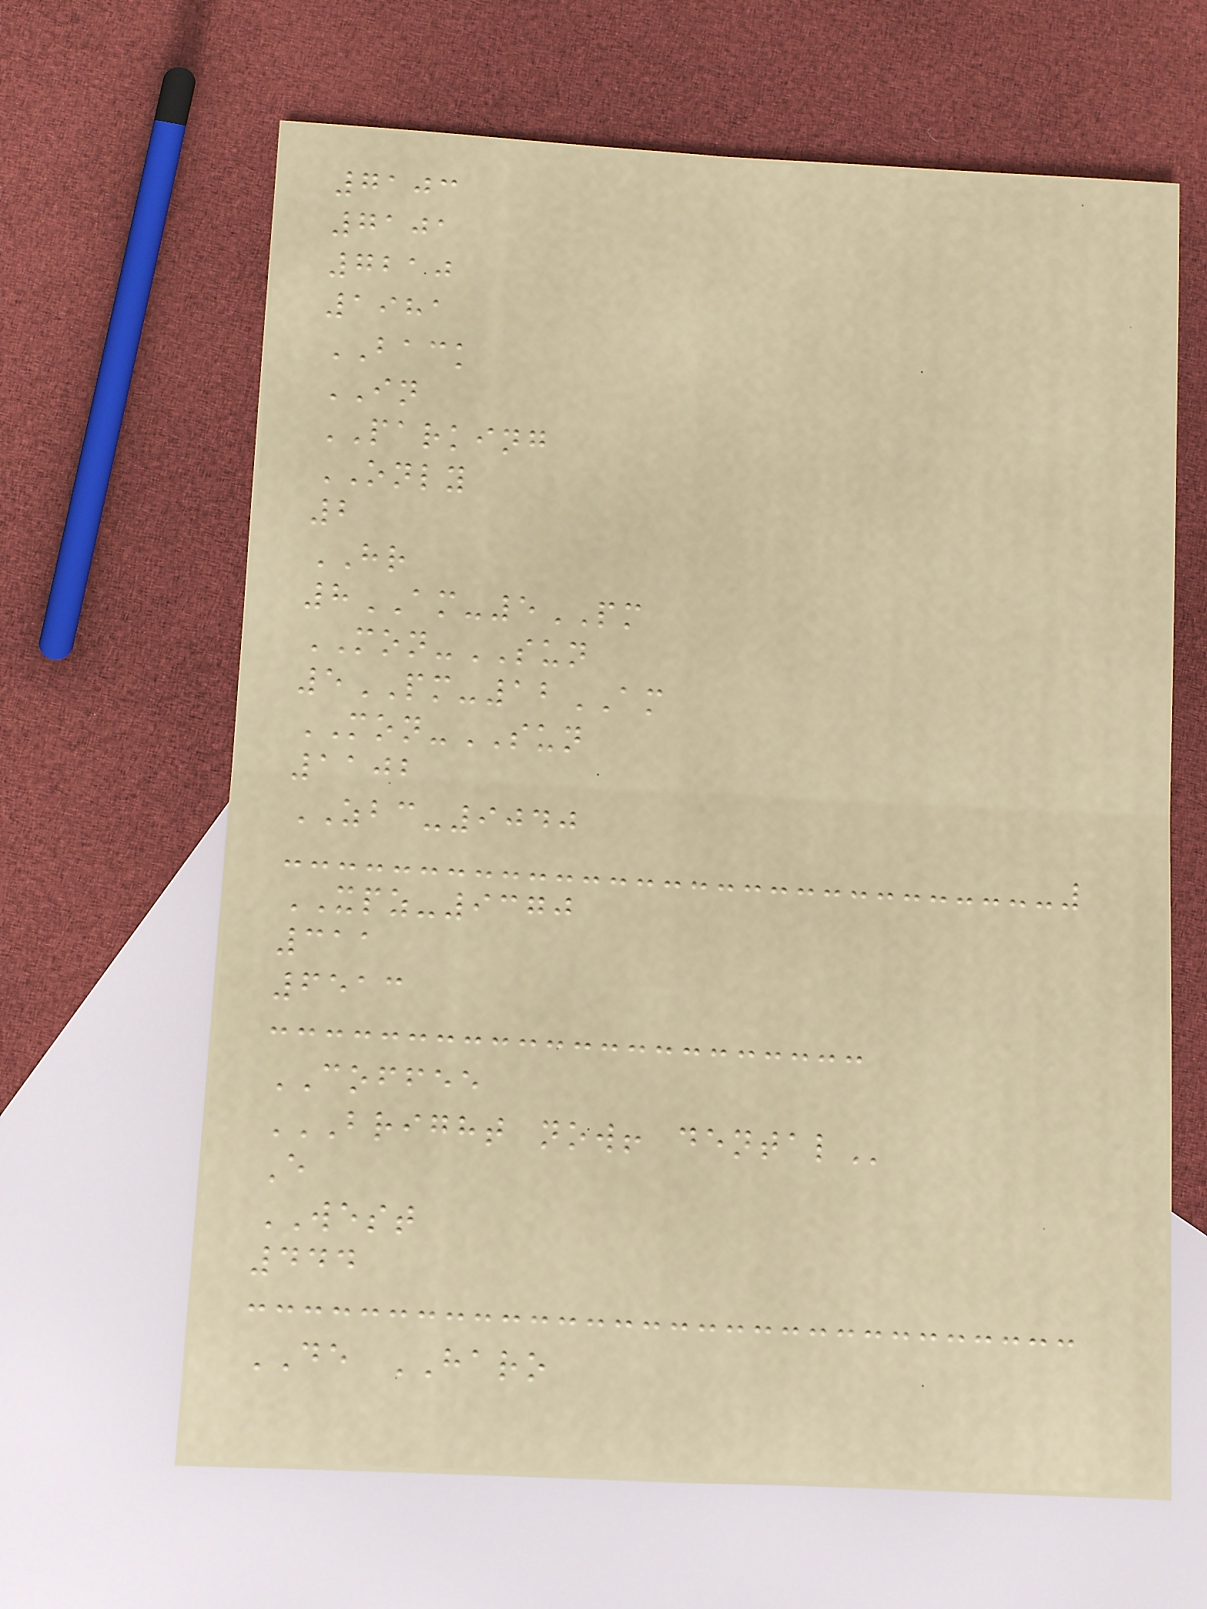7103
7101
7210
1981
BACK
IN
PARKING
ONLY
2
HR
8AM-5PM
MON-SUN
5PM-12AM
MON-SUN
1102
ZBC-9040
XPZ-9370
311
6513
COFFEE
BRIGHT NOW! DENTAL
E
WEST
444
DE HARO
